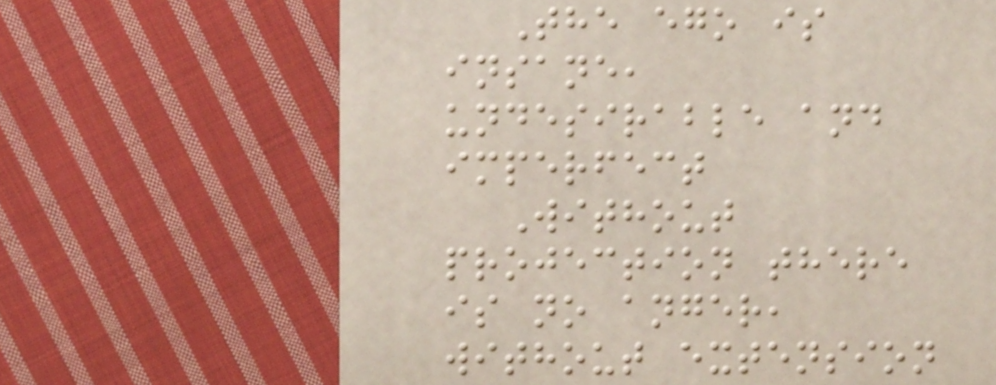The ego is
insane,
undesirable and
imperfect
Without
projection there
is no anger,
without extension
